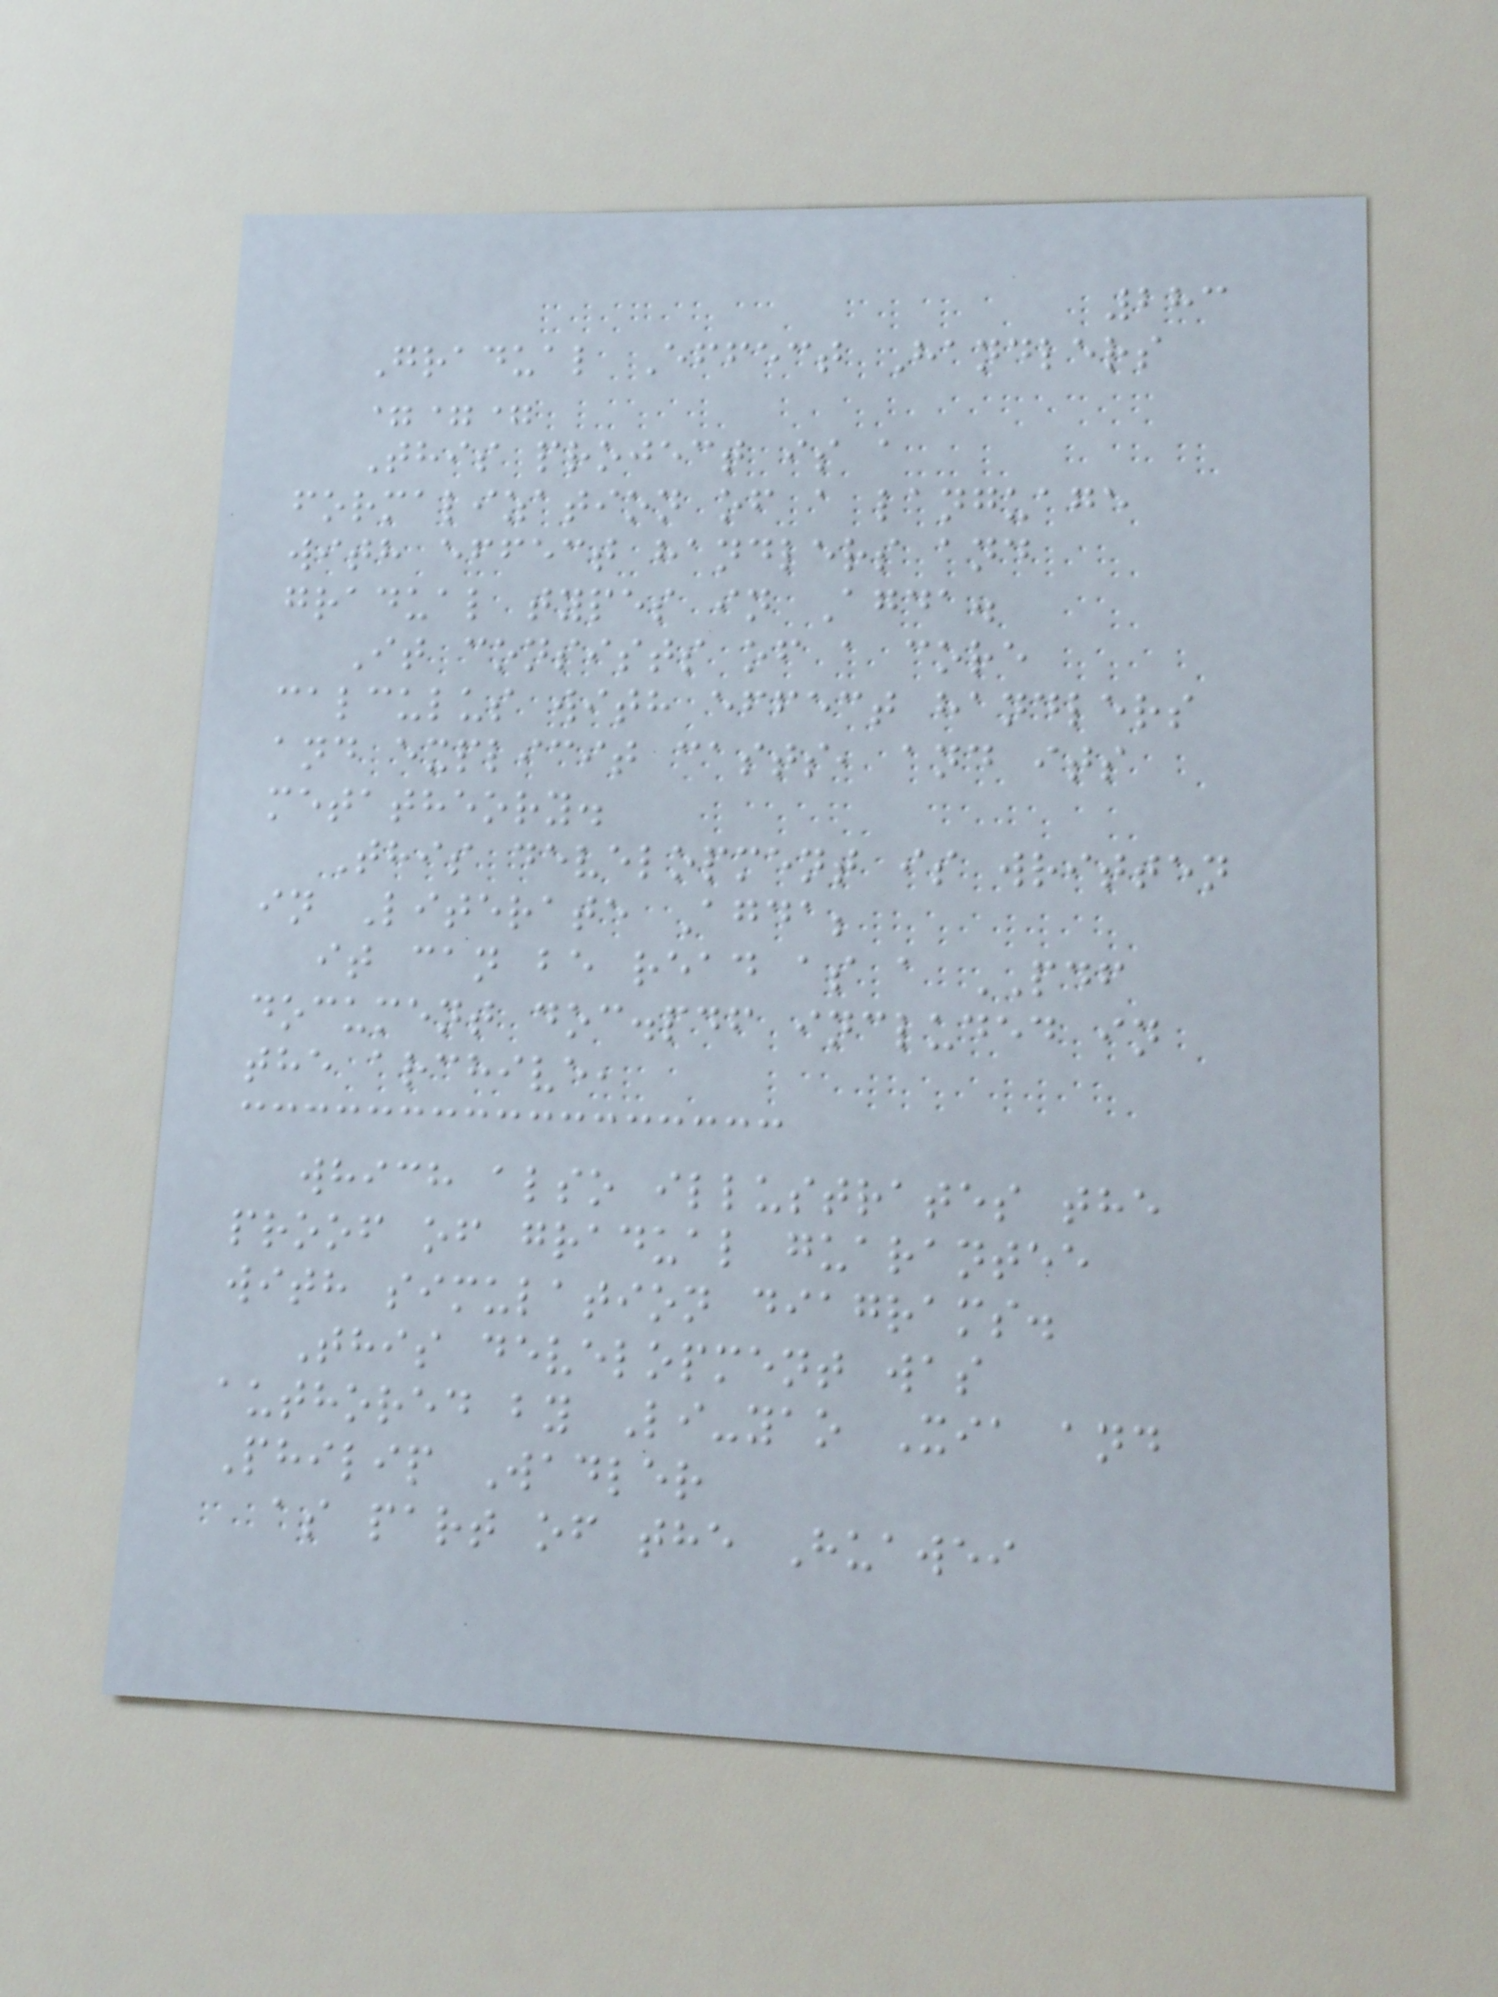283
Gradual Effect Handlers
===
This project is a
formalization of a language
with effect handlers and
gradual types in Agda.
It consists of a core
calculus with effect handlers
and explicit casts, and its
metatheory.
This development is written
in Literate Agda;
it can be read as a PDF
document doc.pdf included in
the archive,
which also illustrates the
proof of gradual guarantee
with simulation diagrams.
This development was
authored by Li-yao Xia and
Philip Wadler
as part of the Huawei
